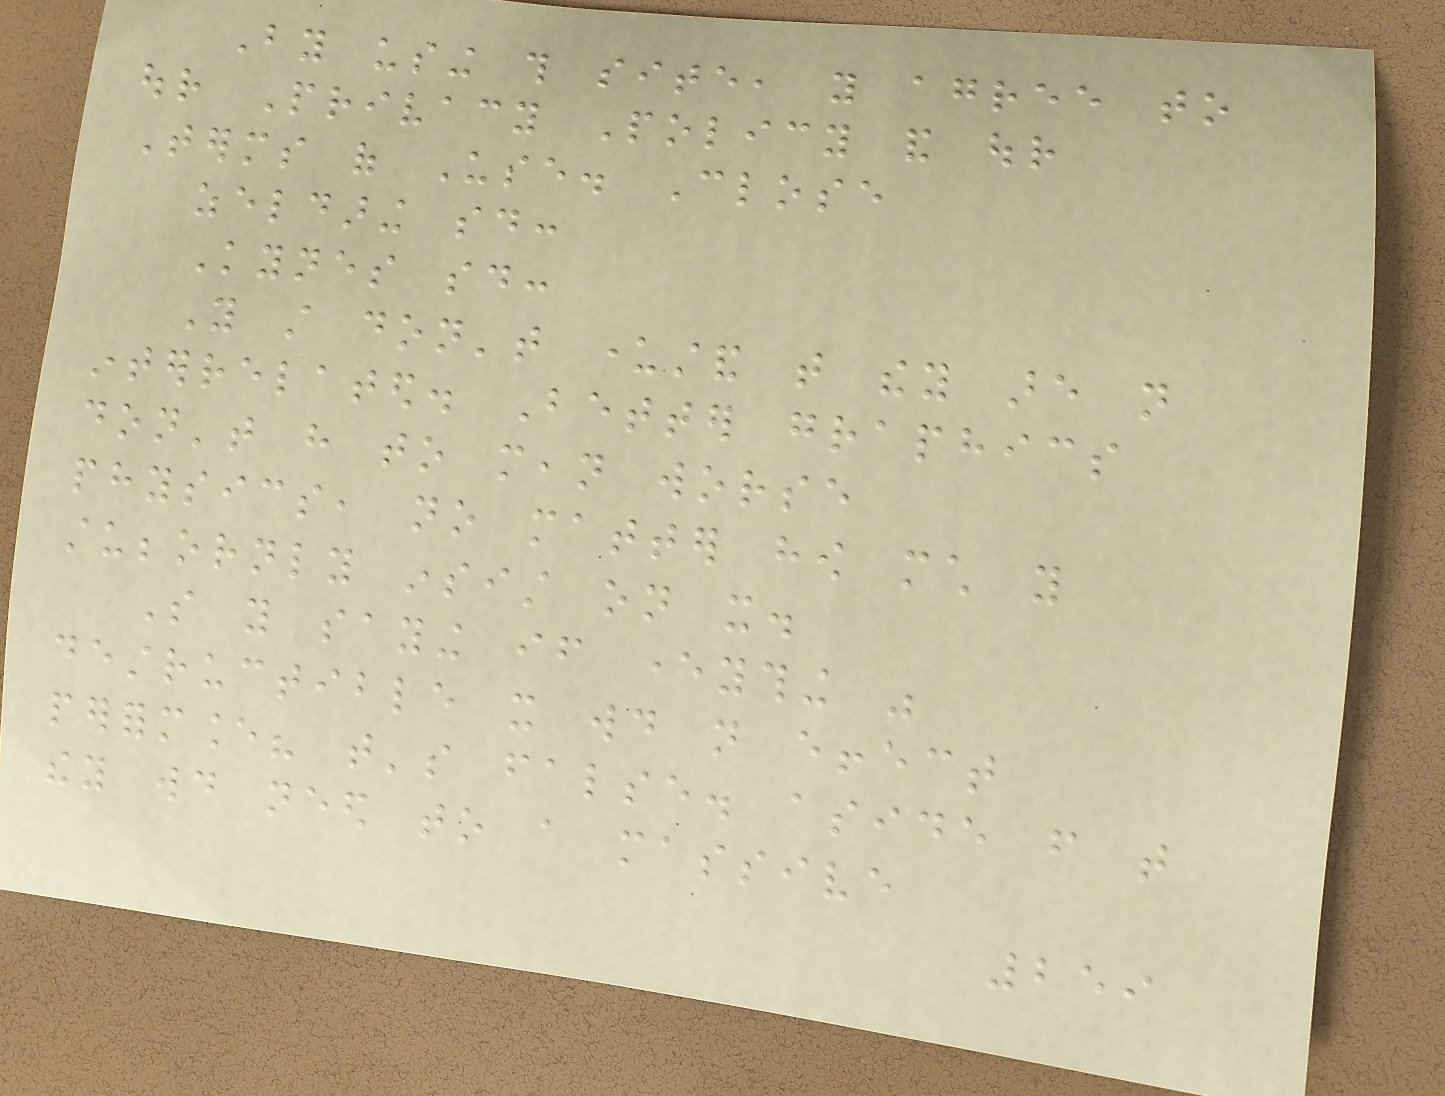By using this site, you agree to
our Privacy Policy and our
Terms of Use. Close
zeldaring said:
Kynes said:
You still don't understand that they are not
interrelated. Better graphics
don't have to mean worse
physics, no matter how much you
stubbornly insist on it.
So you saying if everything was
destructible it would not effect
performance? that's false. aside from that
they would need to a massive
259
